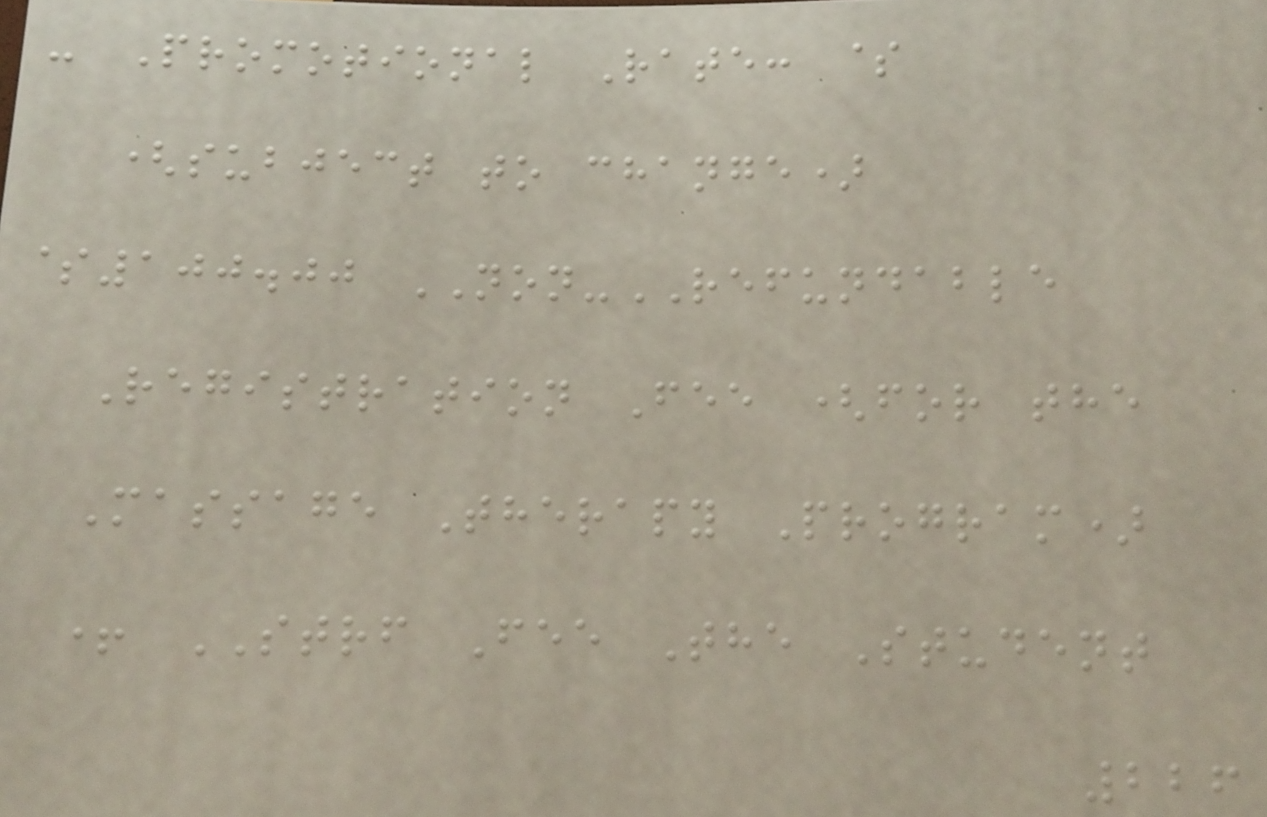- Promotional Rate: $
(subject to change)
$100.00 NON-REFUNDABLE
Registration Fee (for the
Massage Therapy Program)
+ STRF Fee The Student
226
